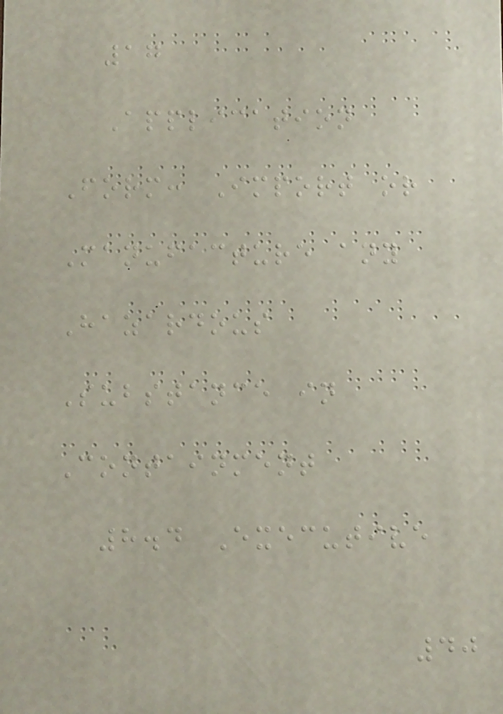17
Application
Form: Import or
Manufacture any
Hazardous
Substance in
Containment
8.4 Executive
40
